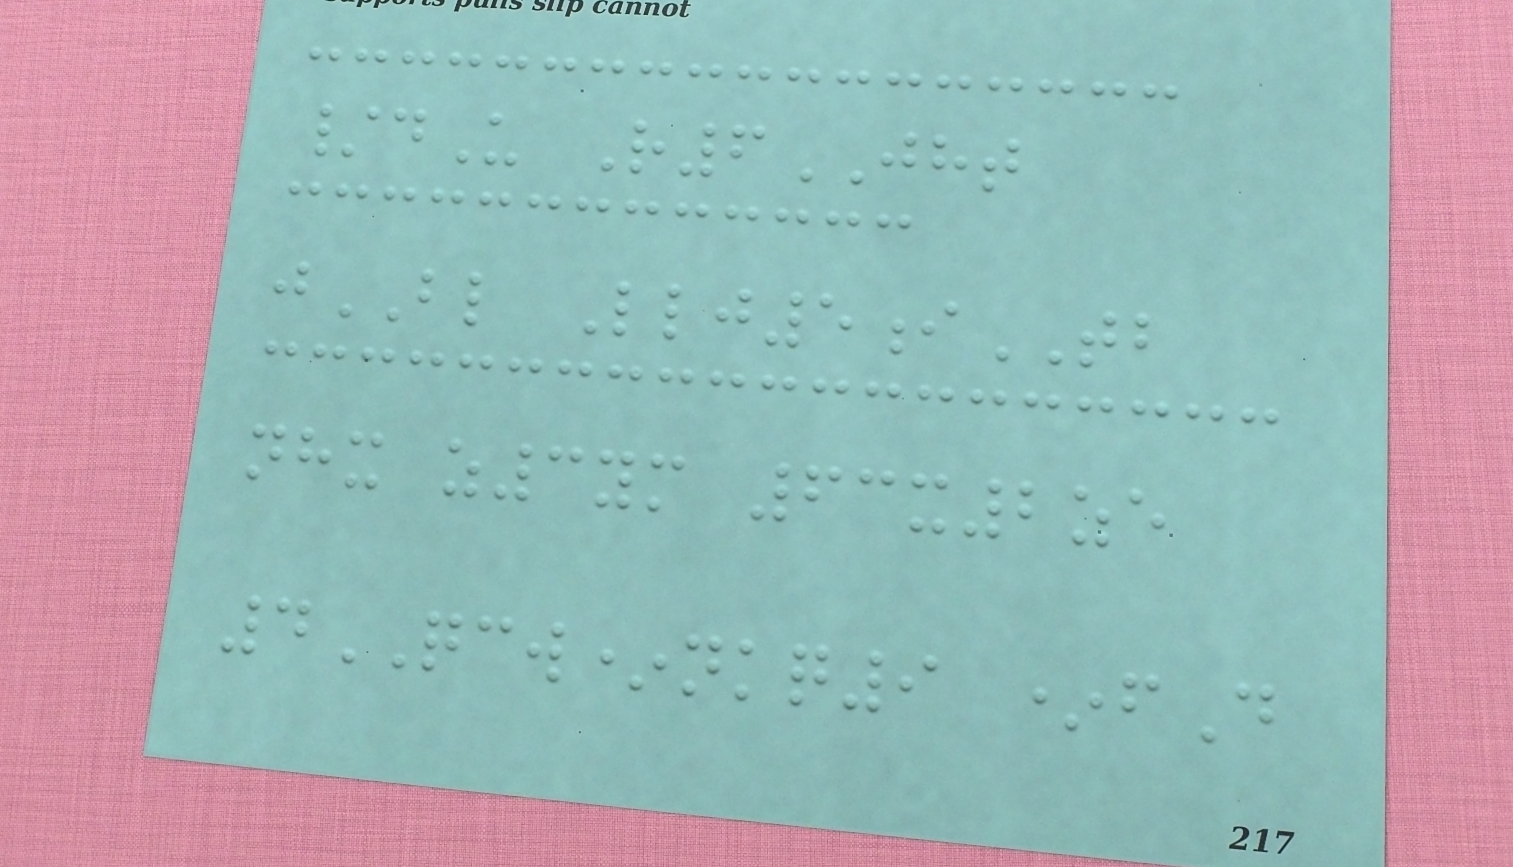/dU R6JHT
jBL Llj5iTB
nhx z3ym 63x2ze
4QCW*nkq9 *fD
